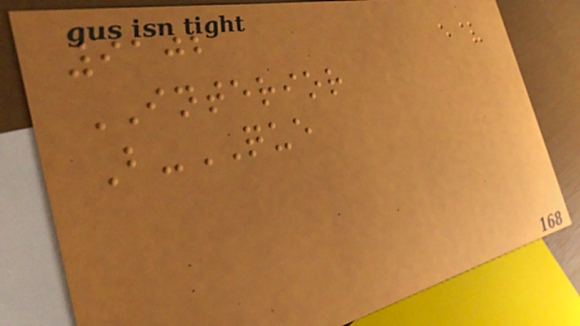9102
INTERIOR
B-QUE
